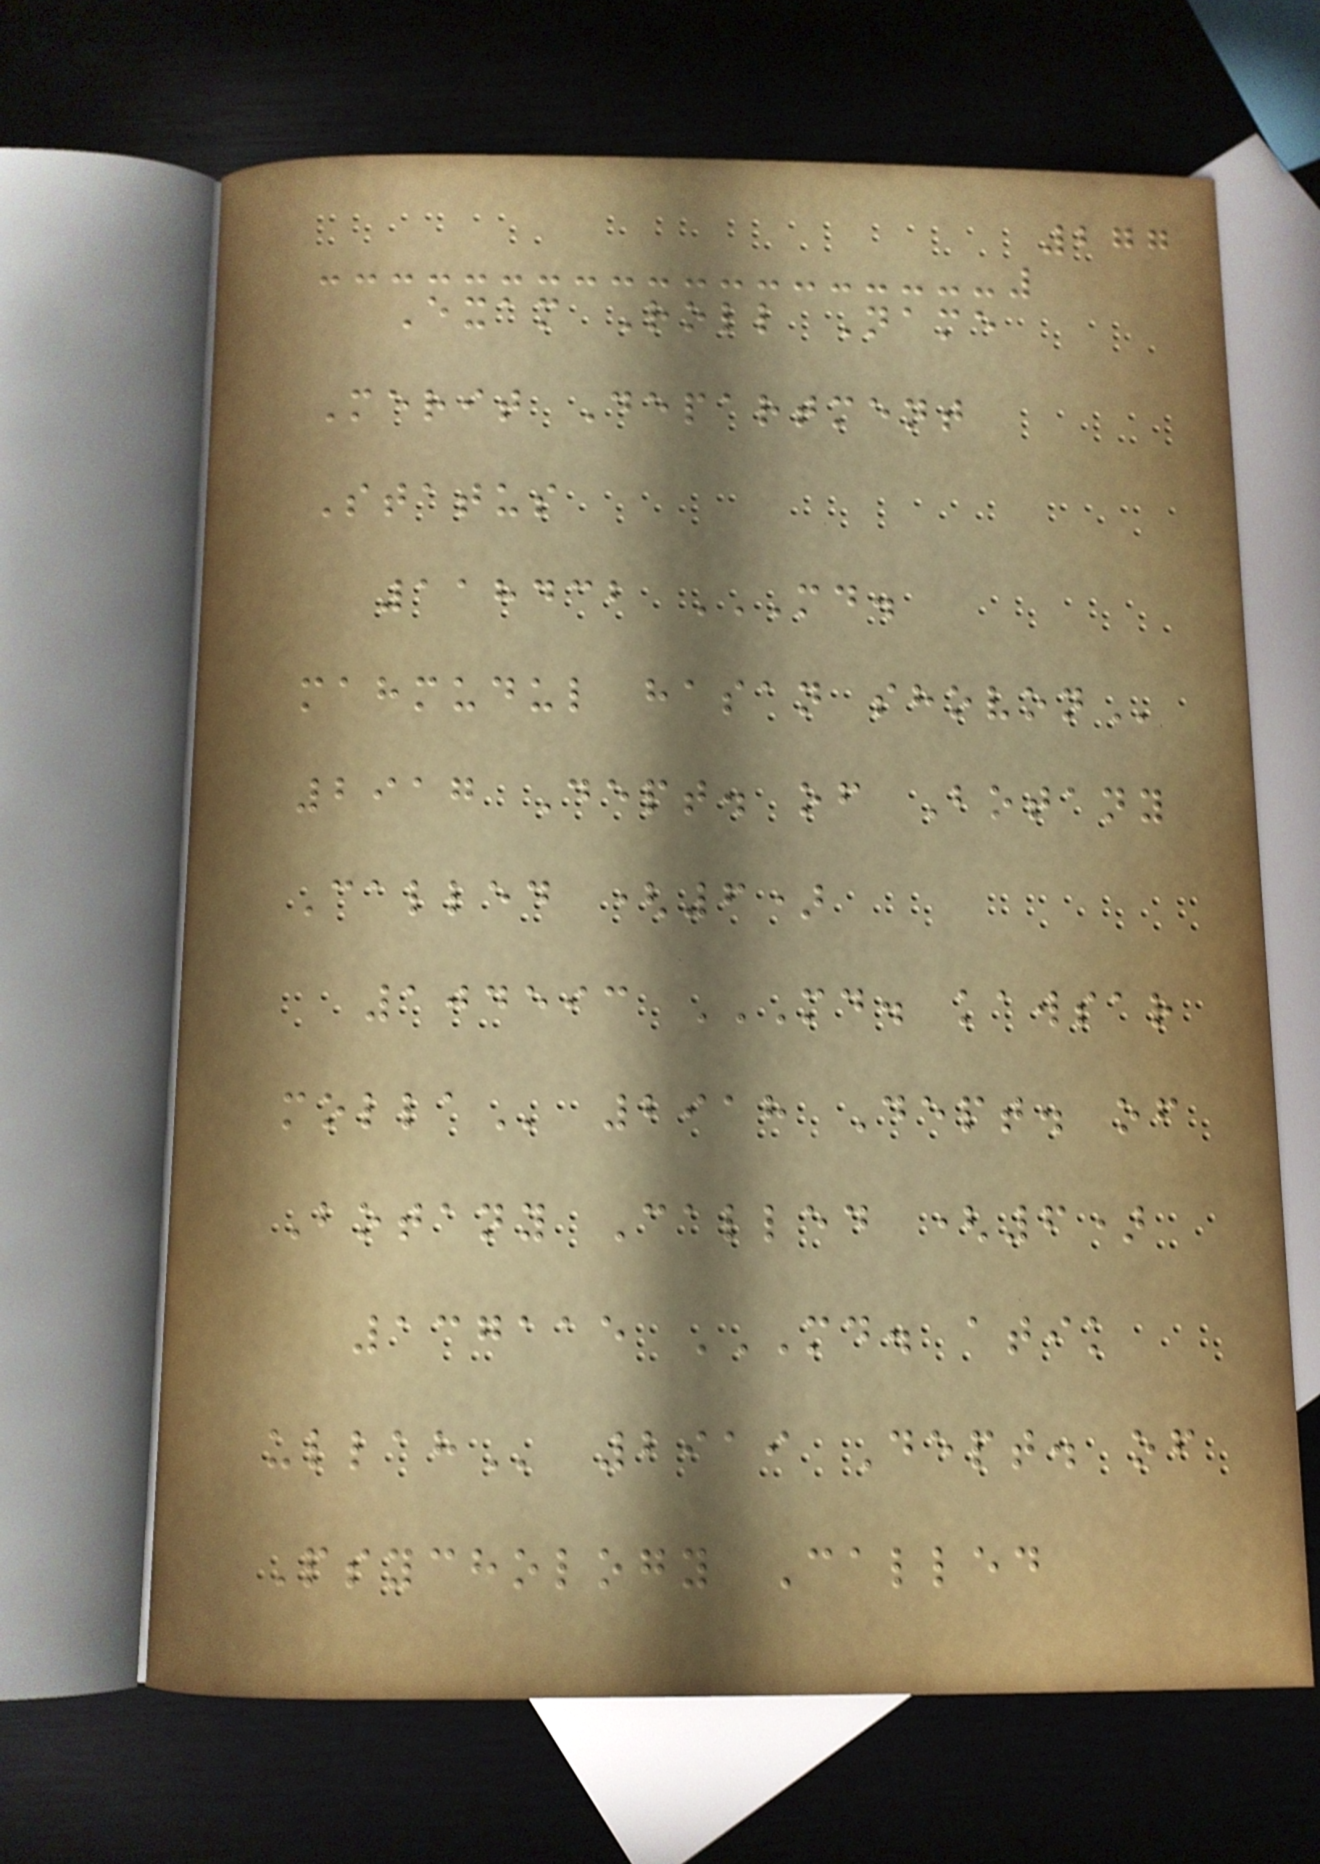277
Exam Roll Name
Merit Department
Status
118432 MD.
MAHMUDUL HASAN SHOVON
2917 Dept. of Botany
Called (6)
104593 MD. KAWSAR
MOLLA 2918 Dept. of
Botany Called (6)
137115 MD. ATIK
ULLAH 2919 Dept. of
Psychology Called
